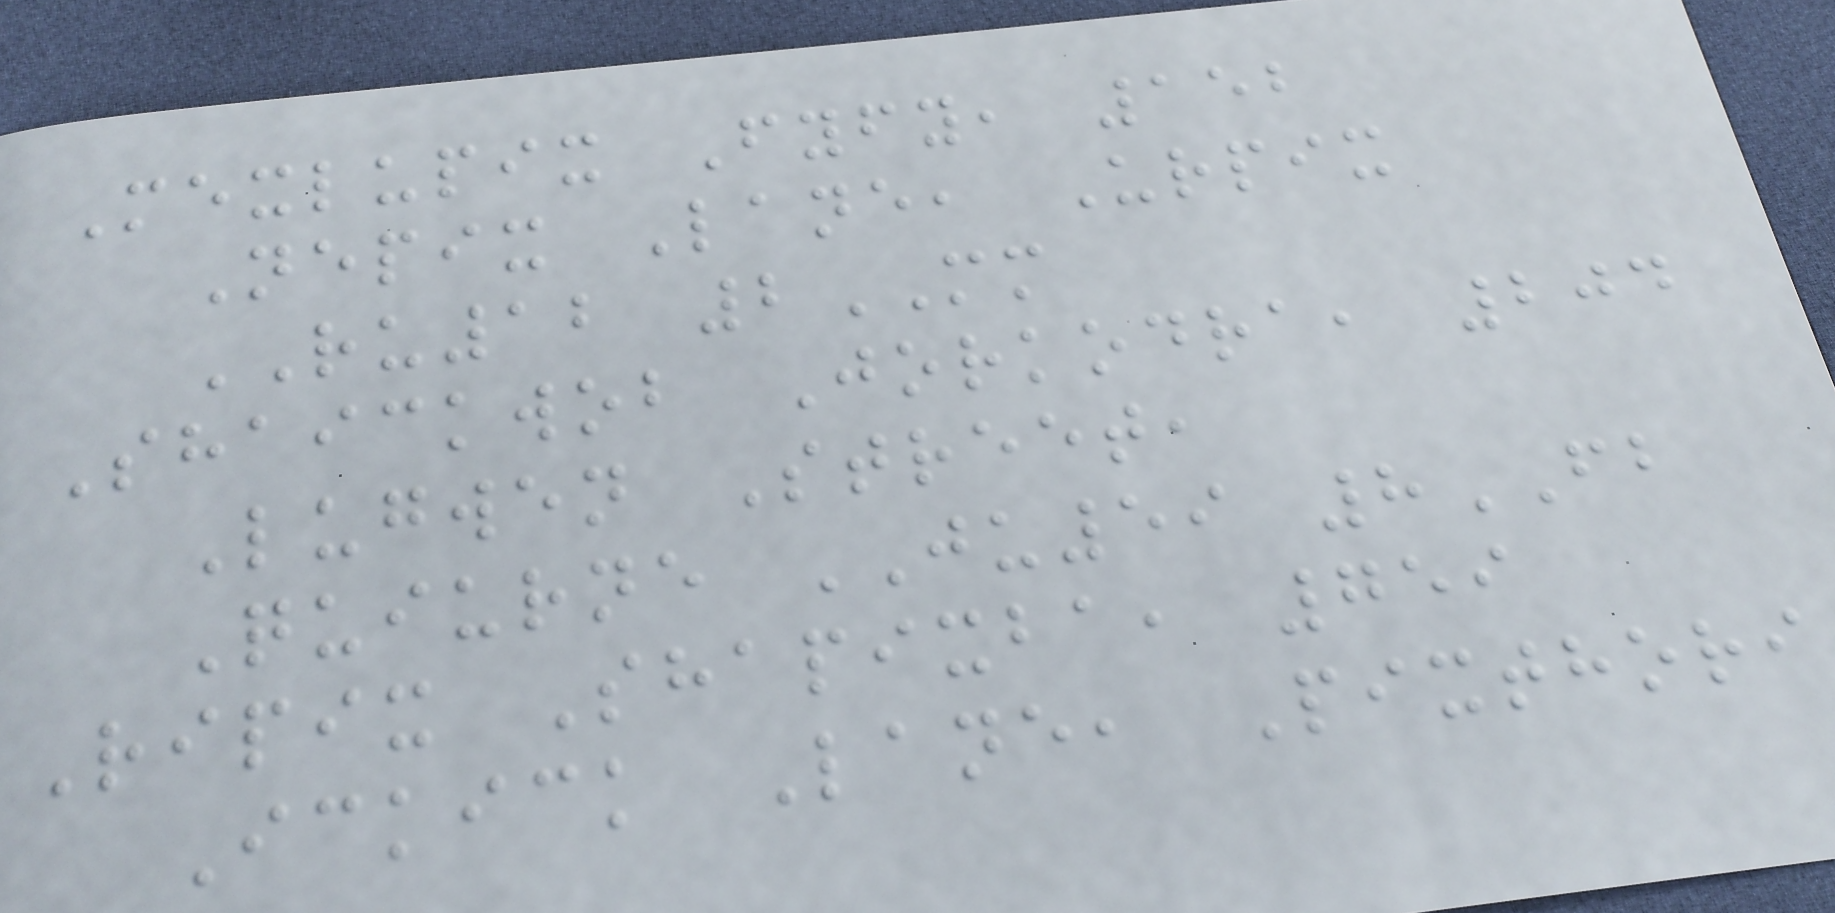Mexlupix Fyfy, 152
Nepix Lane, Urpix
RU12 2MM
Shaickwob Jorkodra, 204
Lugwen Street,
Quiurne JU59 8FB
Ripix Shapixba, 759
Ickick Lane, Pixthori
